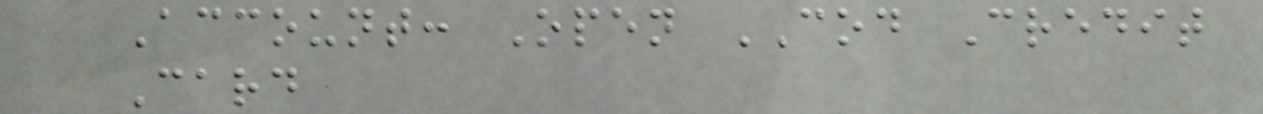Account: Open COD Credit
Card
